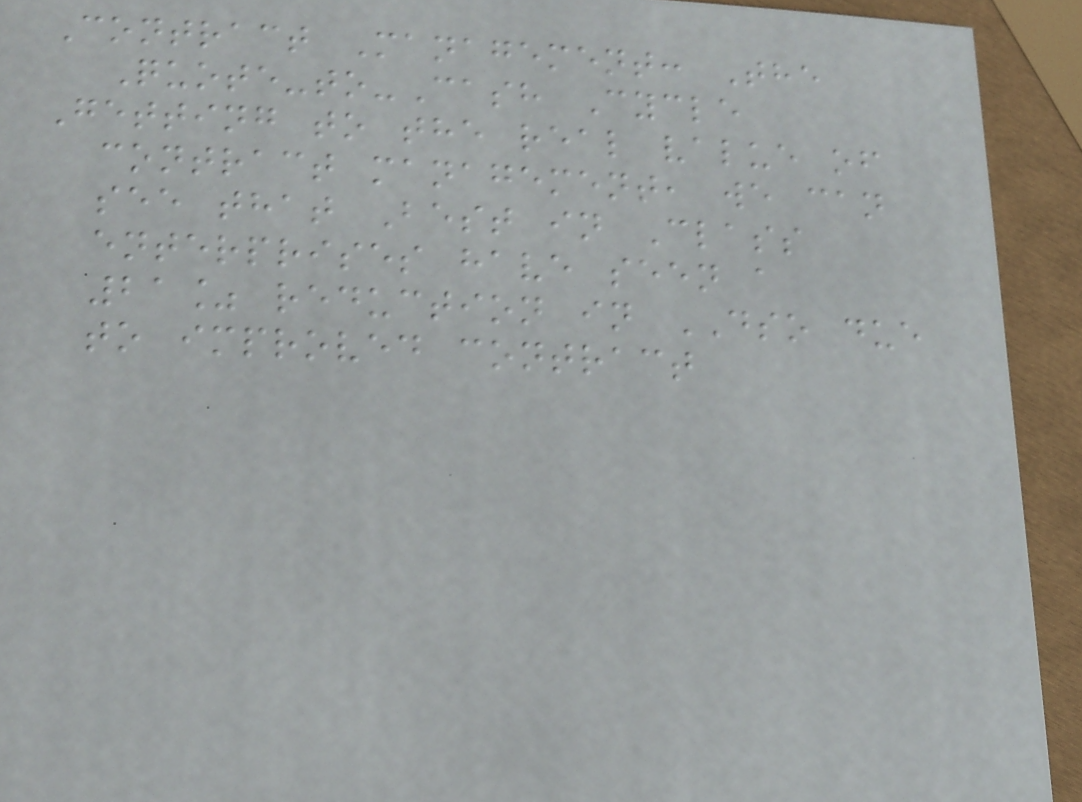Contract Management: The
Quote-to-Cash Cycle
Getting to the real value of
contract management, we can
see that Best in Class
enterprises have seen a
21% reduction in DSO due
to improved contract
